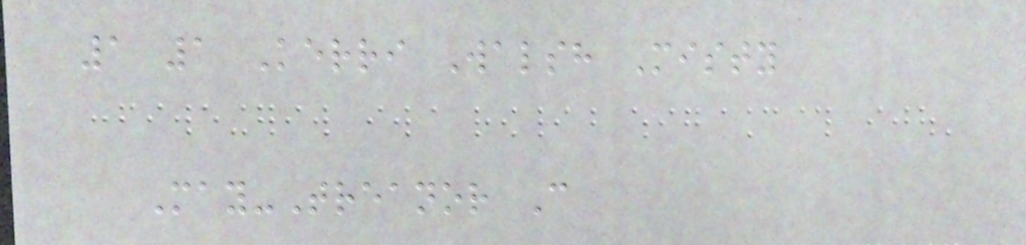1 1 Kerri Walsh Misty
May-Treanor C
